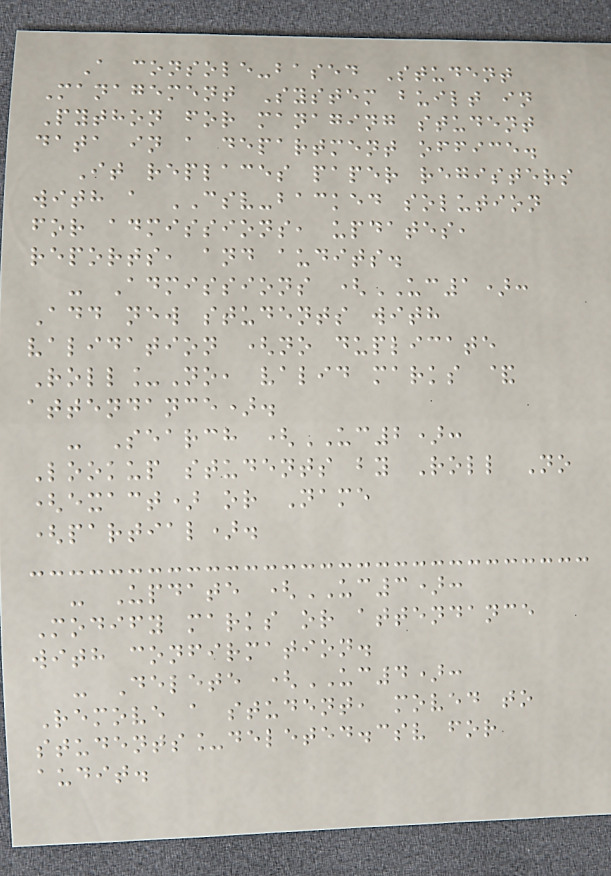A console-based Student
Management System built in
Python for managing student
data in a department office.
It replaces paper registers
with a CSV-backed solution
for admissions, updates,
reports, and audits.
- Admissions (UC1):
Add new students with
validation (no duplicate
Roll_No, valid marks &
attendance).
- Search (UC2):
Lookup students by Roll No
(exact) or Name
(partial).
- Update (UC3):
Modify marks or attendance
with confirmation.
- Delete (UC4):
Remove a student, moved to
students_deleted.csv for
audit.
